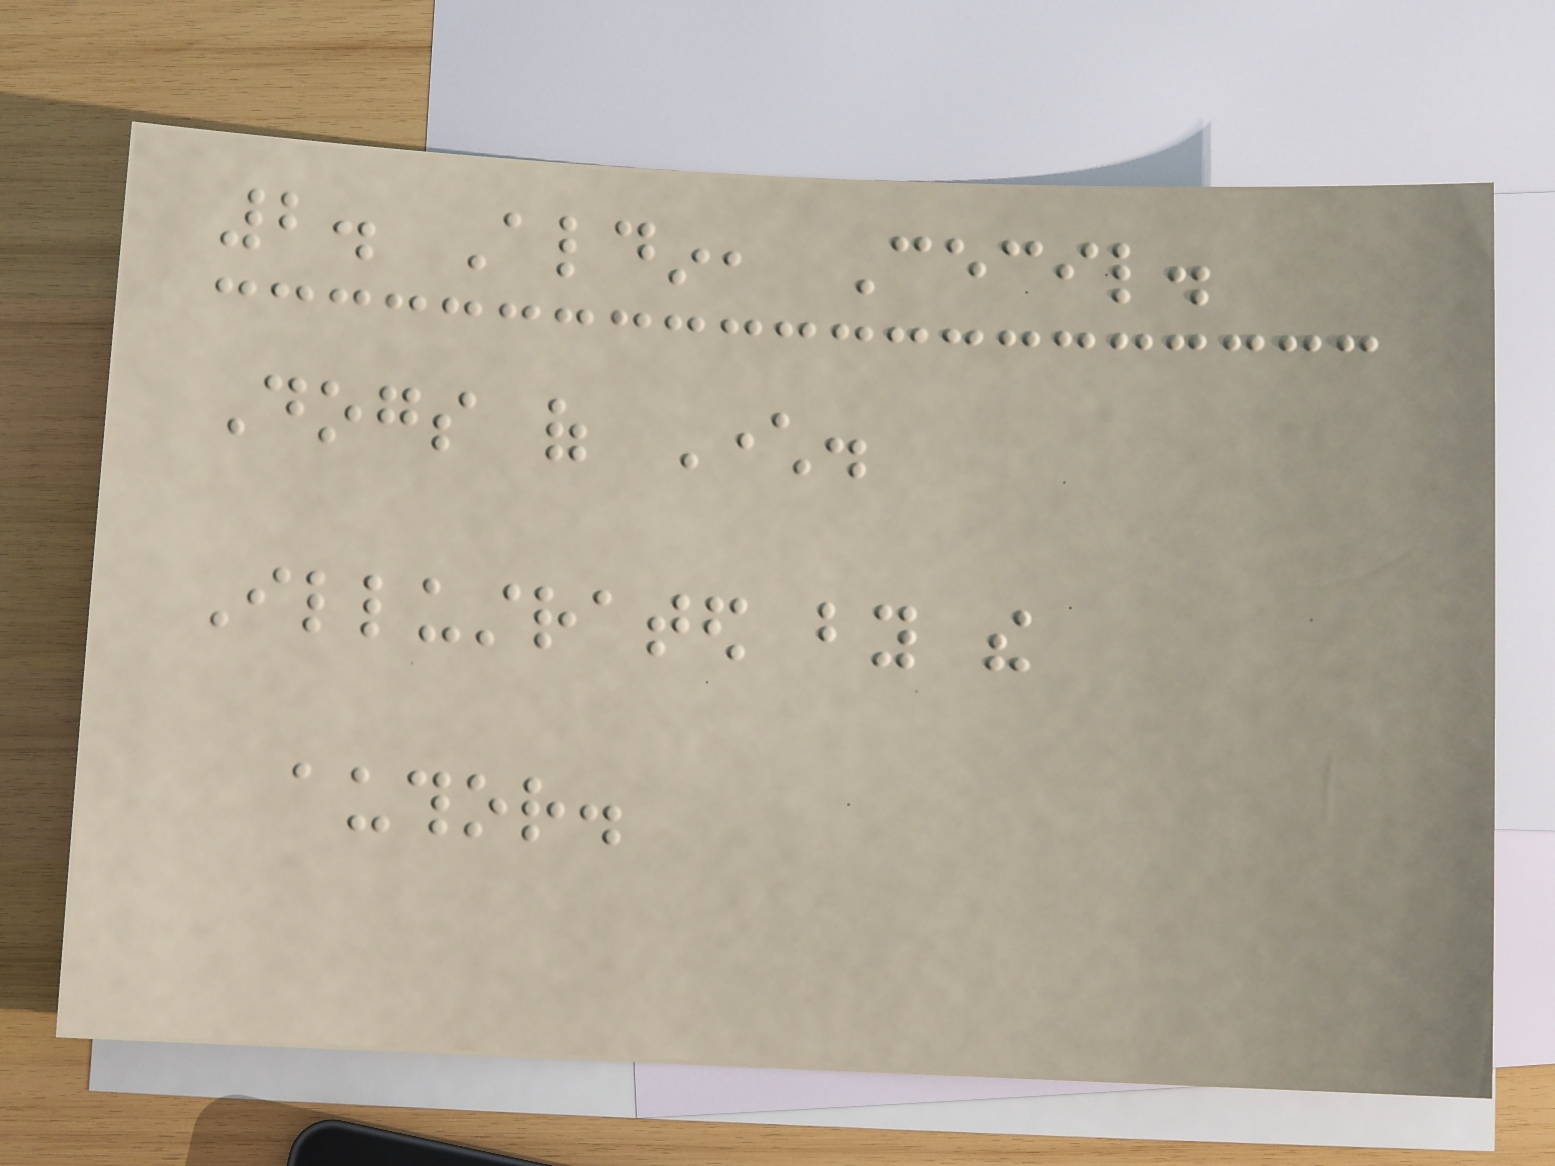2. Aldin, Cecil.
Dogs of Character.
Illustrated by the
author.
